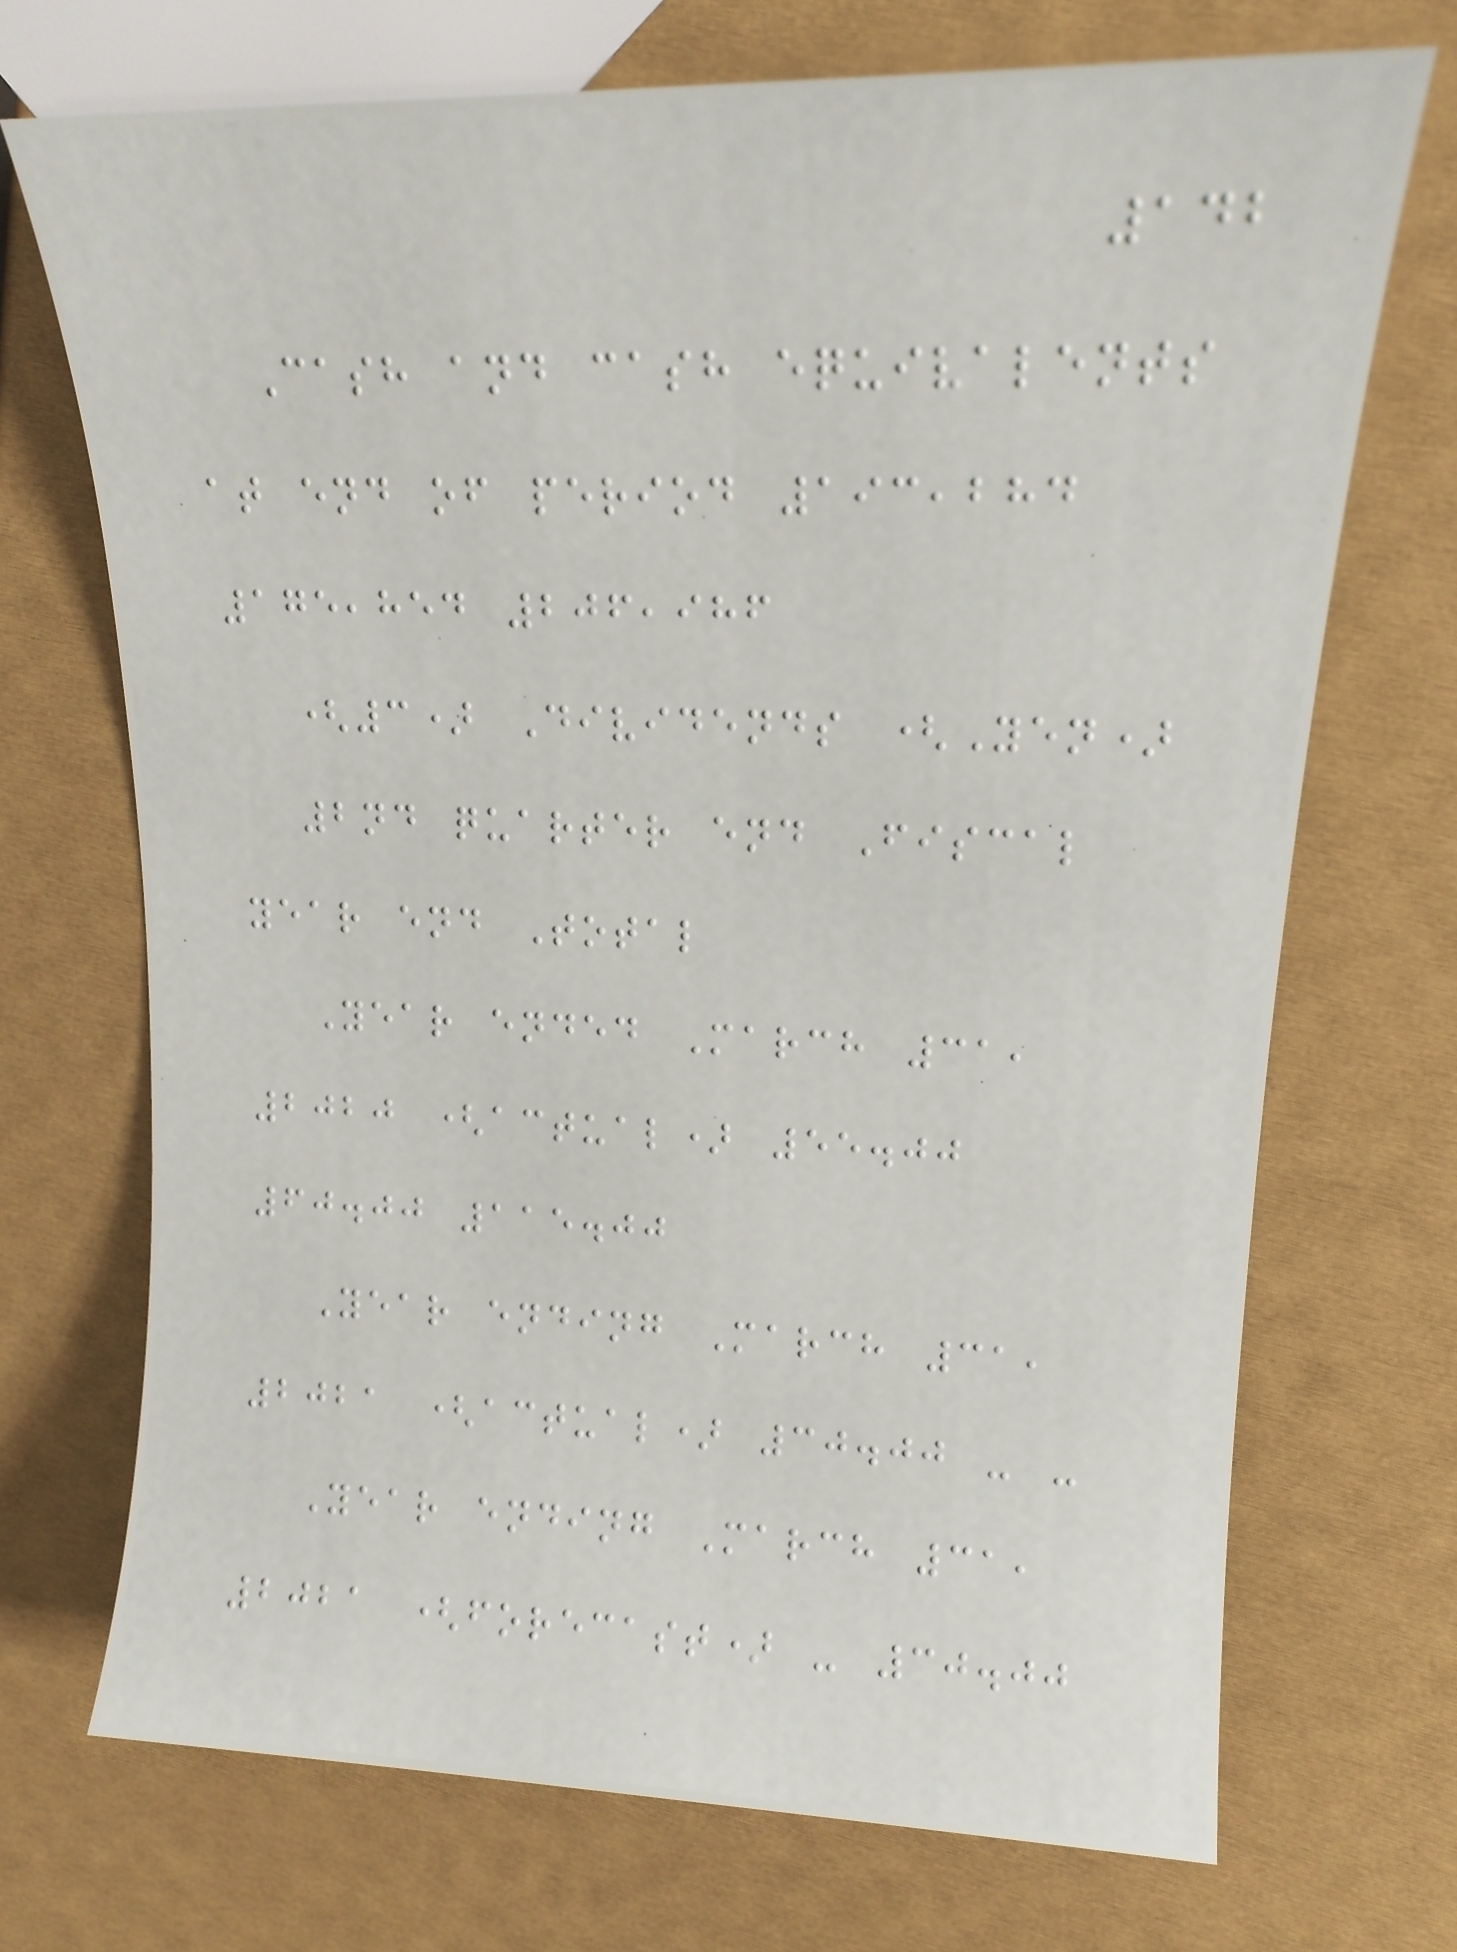142
Cash and cash equivalents
at end of period 193,284
175,854 206,986
(3) Dividends (Yen)
2nd quarter end Fiscal
year end Total
Year ended March 31,
2020 (actual) 55.00
60.00 115.00
Year ending March 31,
2021 (actual) 30.00 - -
Year ending March 31,
2021 (forecast) - 30.00
